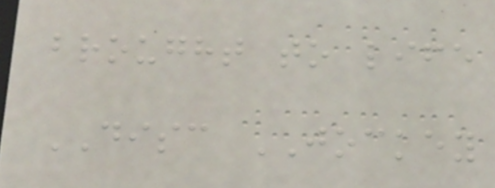brought to life
DISC JOCKEY
